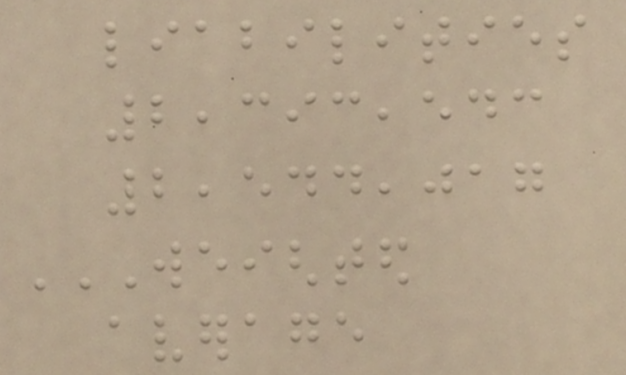liabilities
2,393,543
2,544,017
WEIGHTED
AVERAGE
